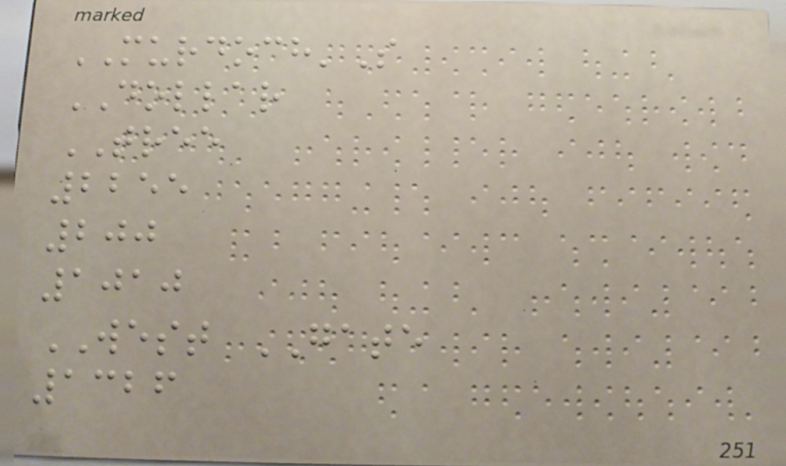MURDOCH'S
DOLLAR
TREE
2255
200
1010
WEST GATE
1326
